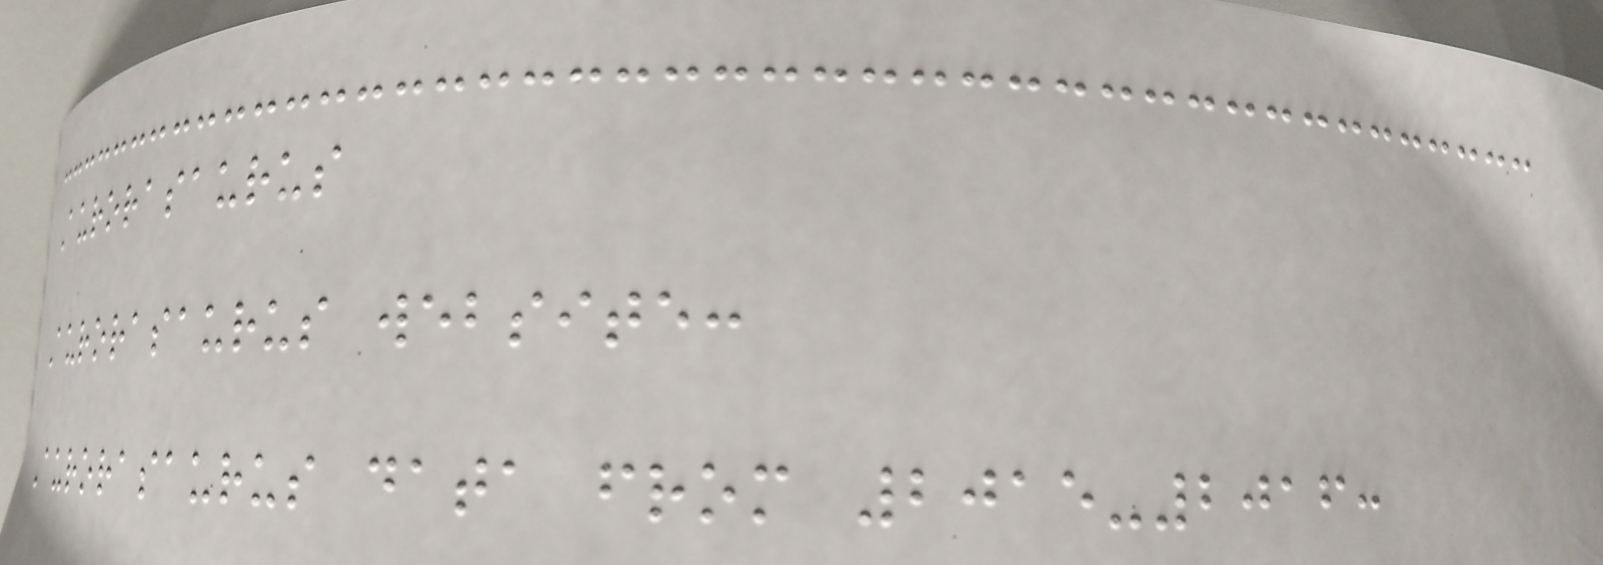Aurorasaurus
Aurorasaurus website:
Aurorasaurus data from 2015-2016:
